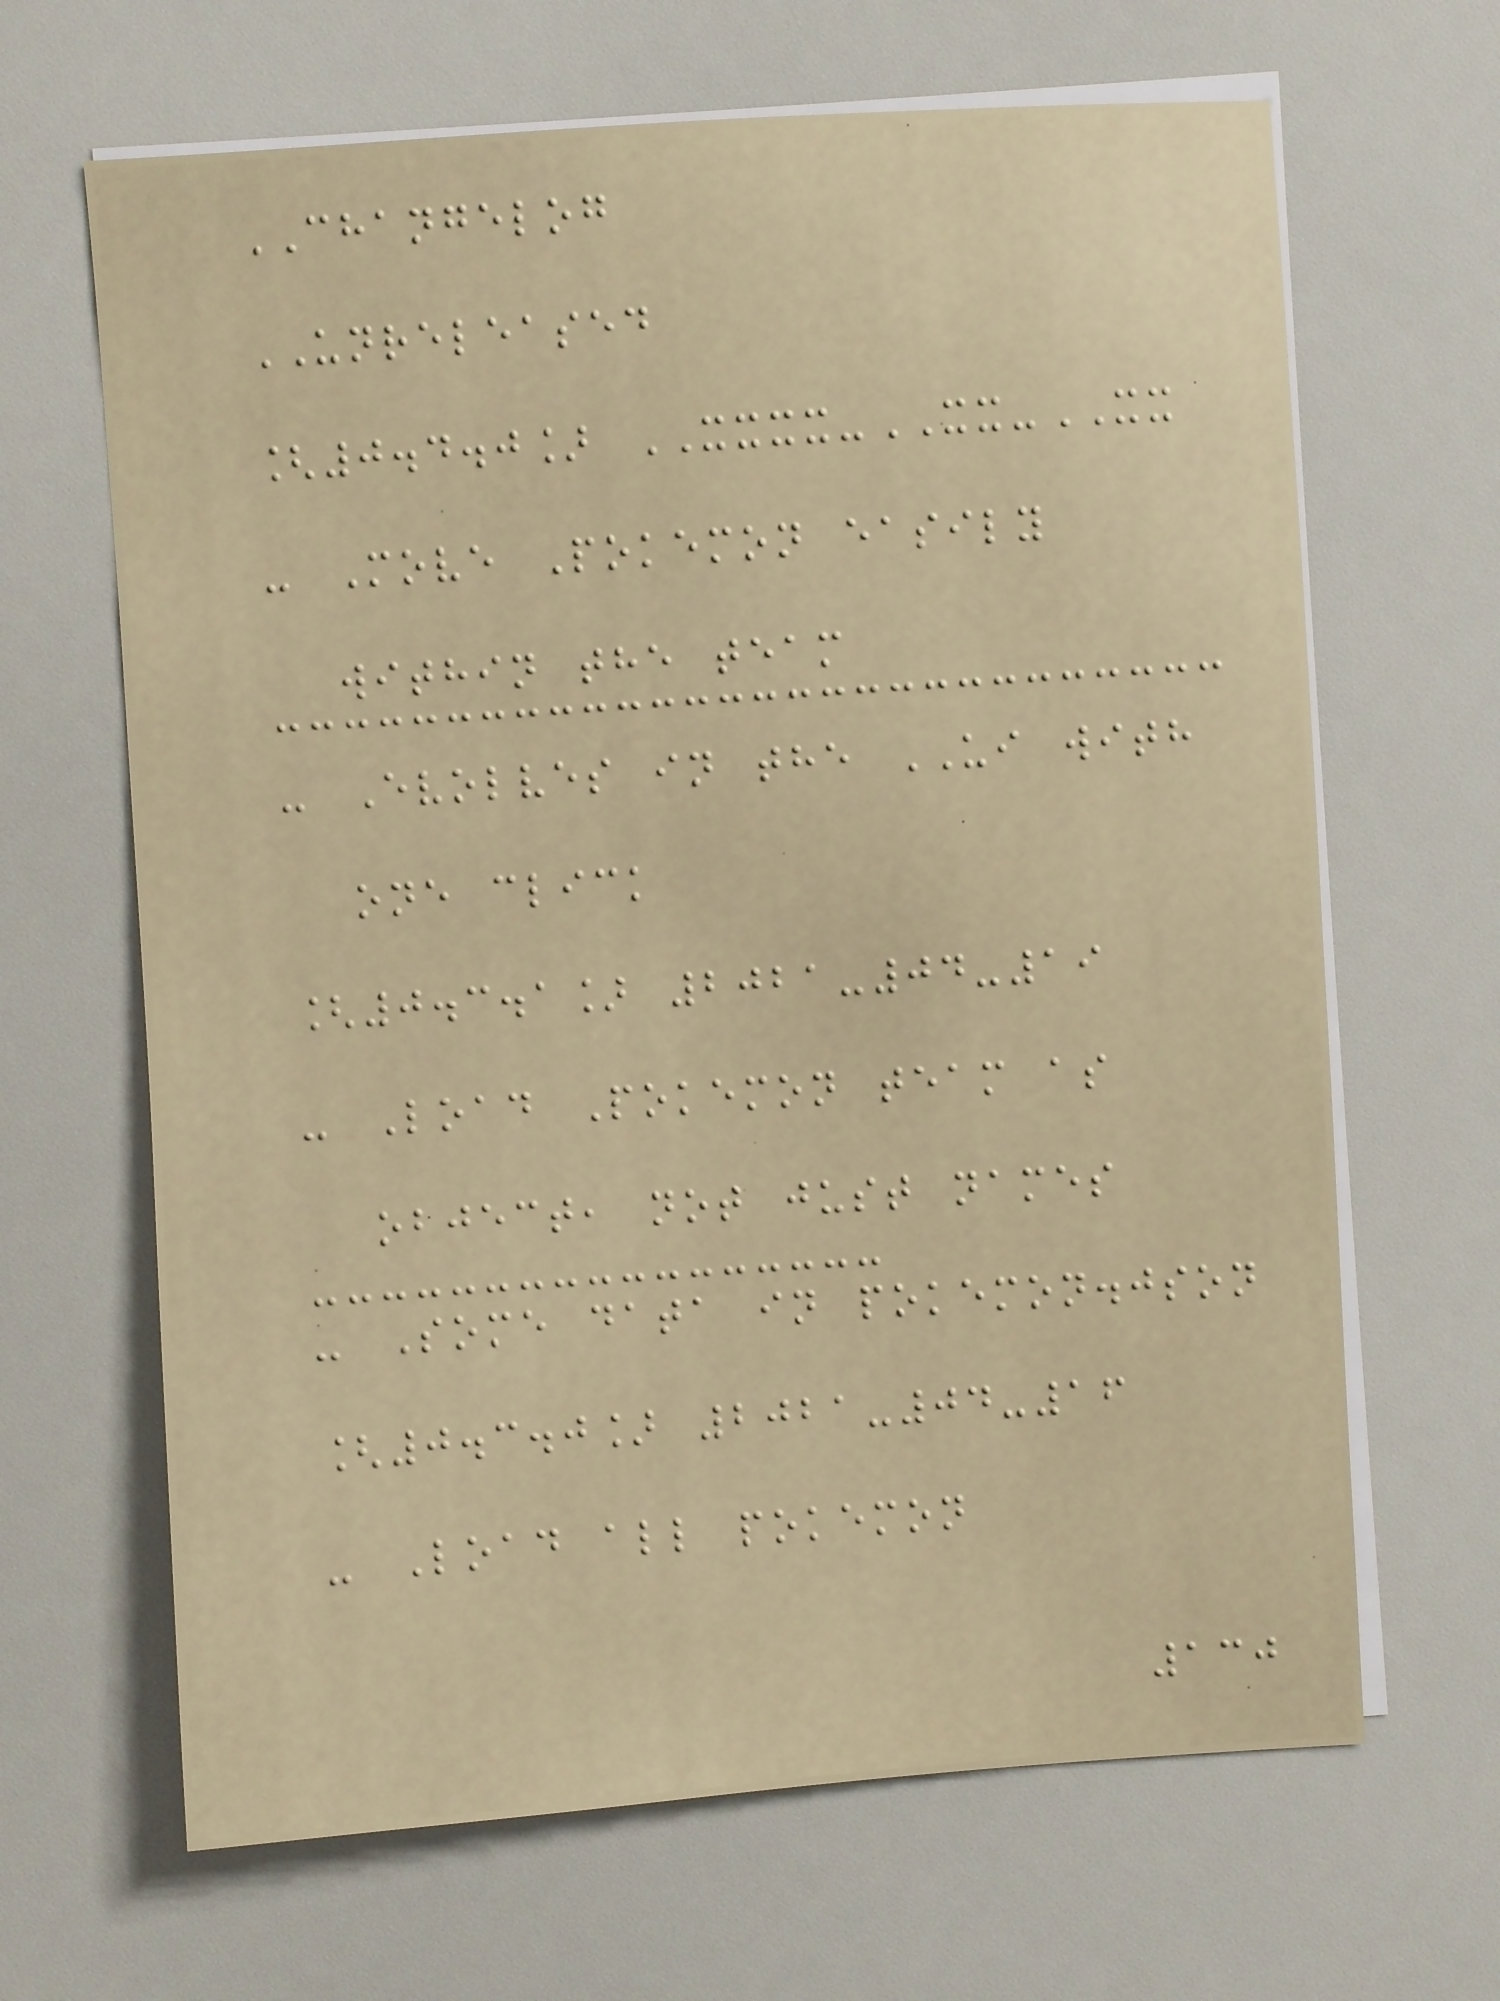CHANGELOG
UNRELEASED
[0.4.0] XXXX-XX-XX
- Move Pokemon easily
within the team
- Evolves in the UI with
one click
[0.3.1] 2021-04-19
- Load Pokemon team as
object, not just names
- Some data in pokemon.json
[0.3.0] 2021-04-16
- Load all pokemon
130
